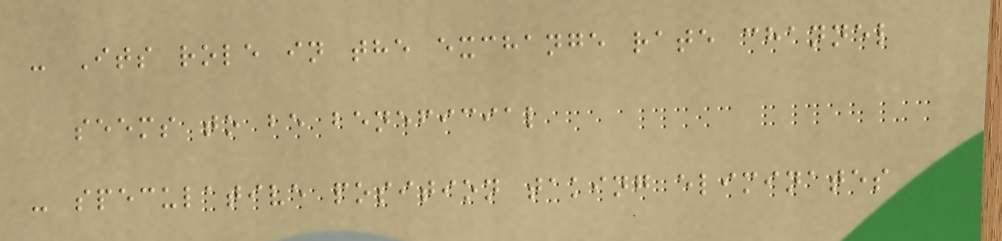- Its role in the exchange rate channel
seems to be beneficial
- speculative position taking eliminates
